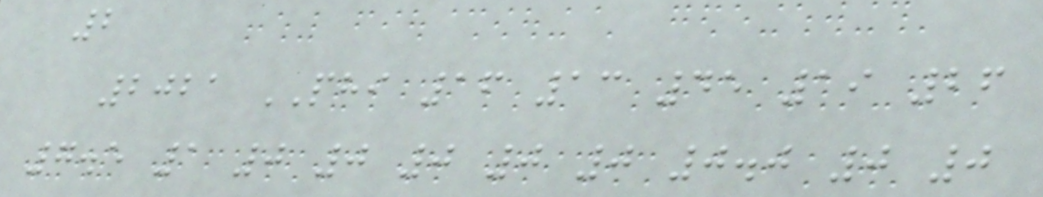2
2021 PHI 16 13 45 19 26
7.5 1 0 0 0 0 0 0.0 0 0
